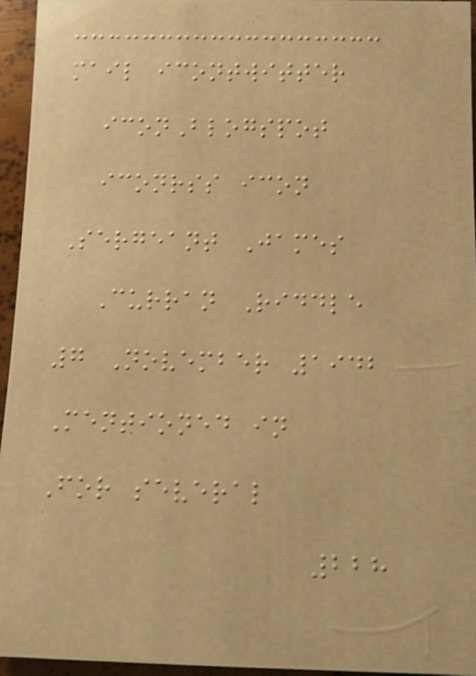mail icontwitter
iconBlogspot
iconrss icon
Sergeant James
Curran Riddle
7 November 1942
Mentioned in
For several
228
